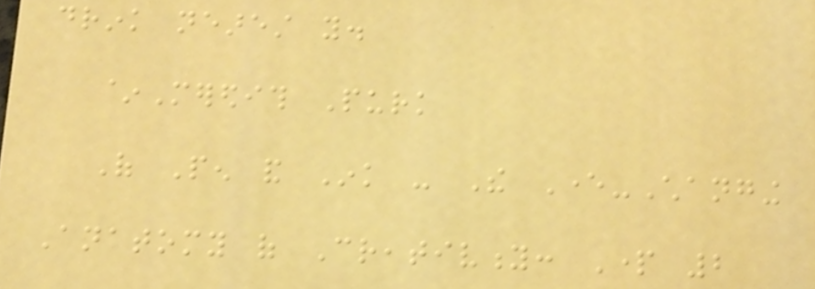drink nearest you.
~Meredith Purk
Of Pen and Ink - The Ever-Changing
Anatomy of Creativity: Part 2
